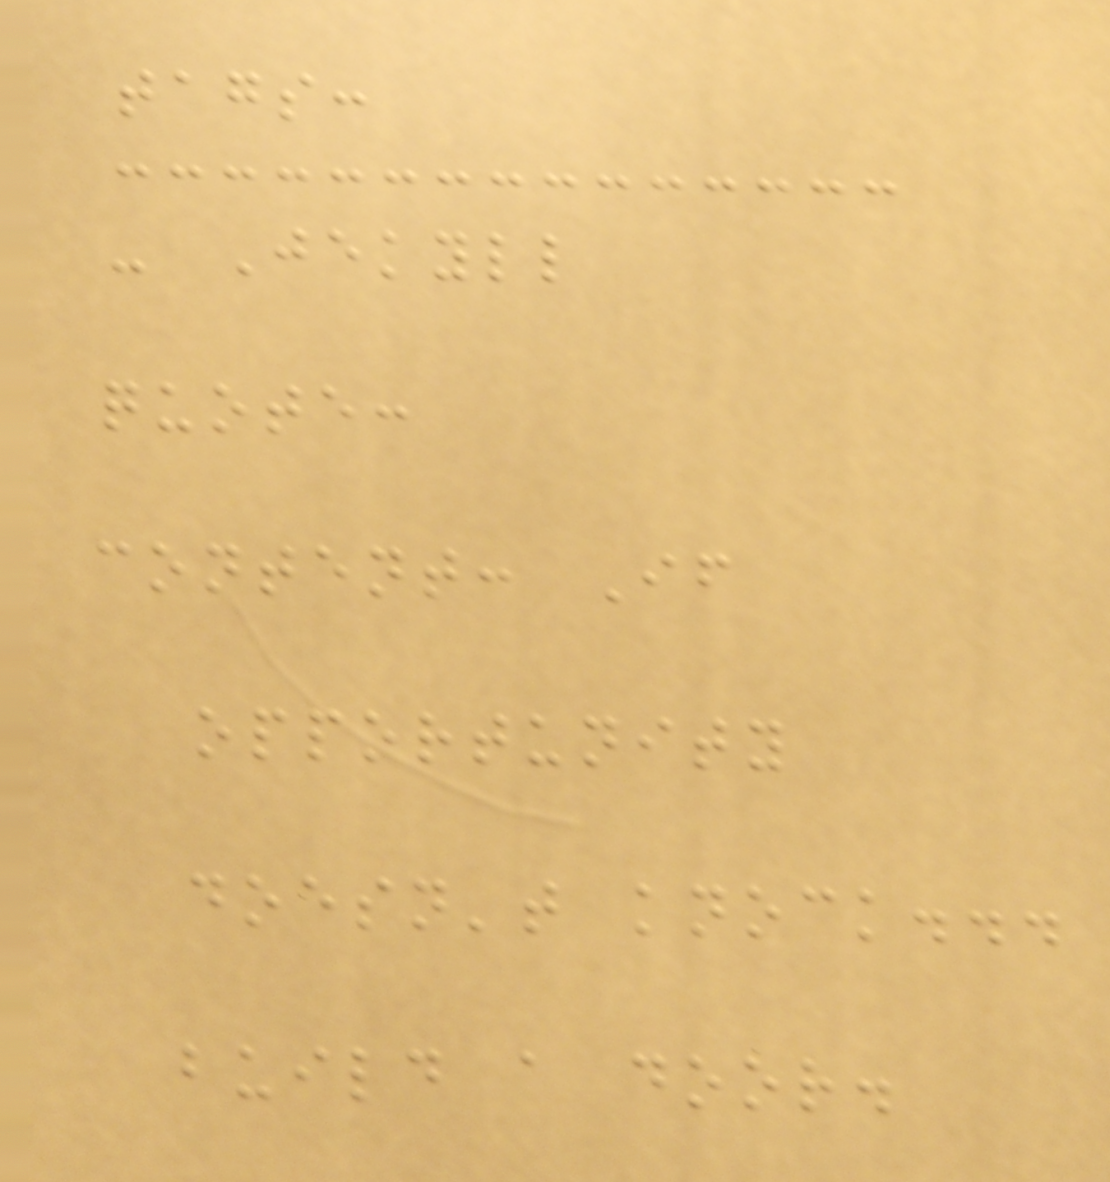tags:
- Jekyll
quote:
content: If
opportunity
doesn't knock...
build a door.
